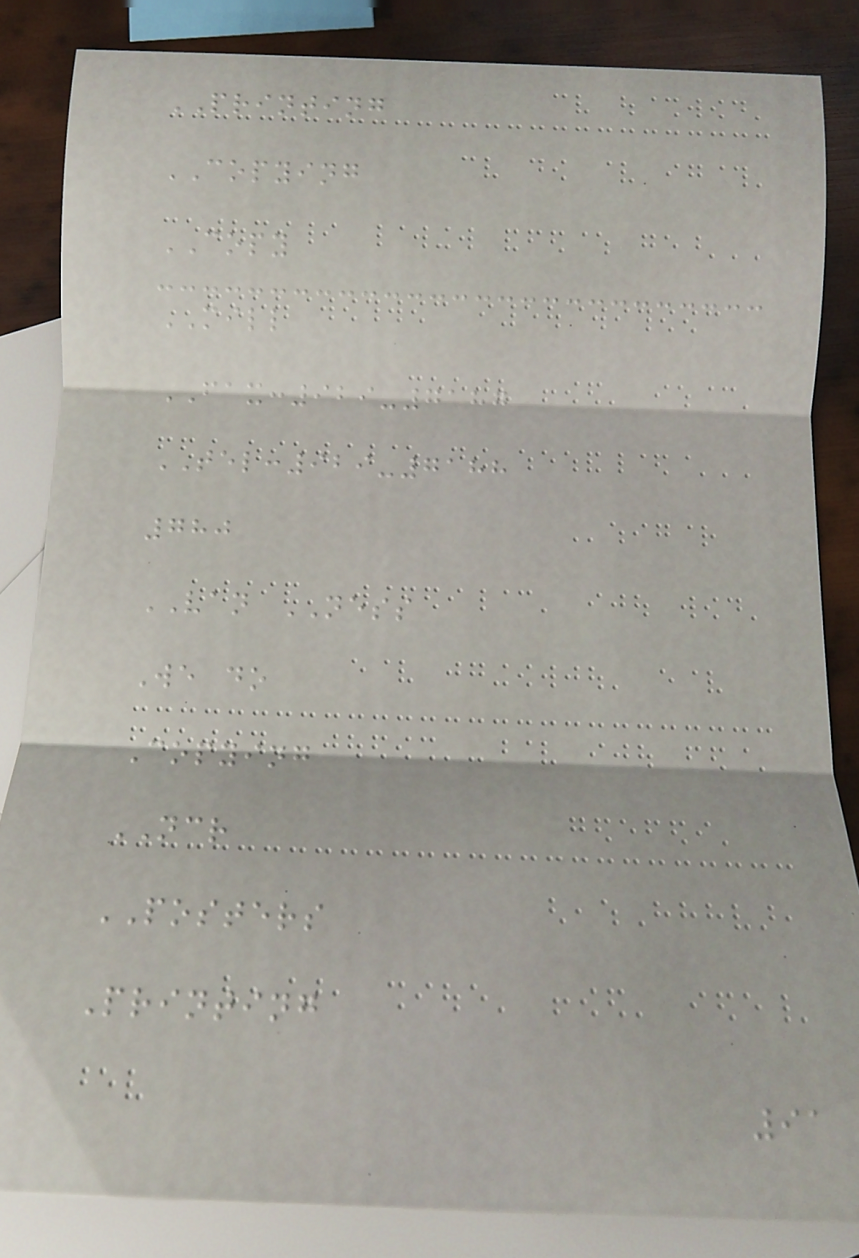PRINTING
COPYING
COPY
MILL
FAX:929-7187
TEL:929-7188
780
VAN NESS
We do
Copying
NCR
POSTERS
Printing
91
